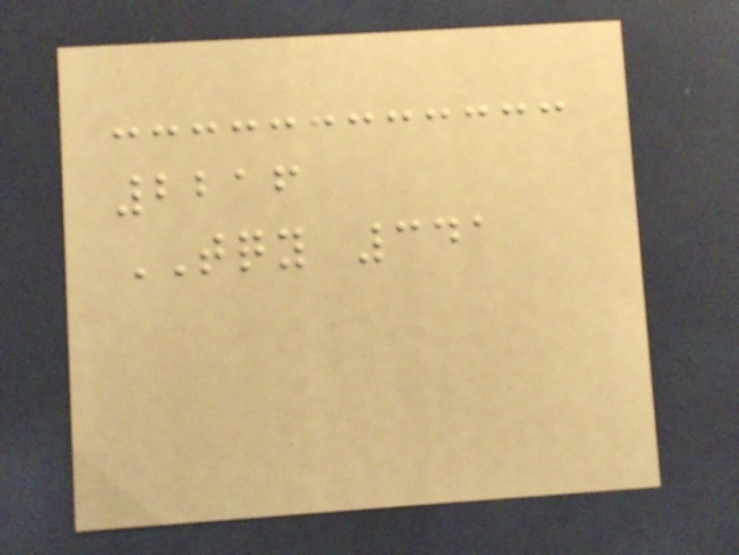2216
TQY 341
